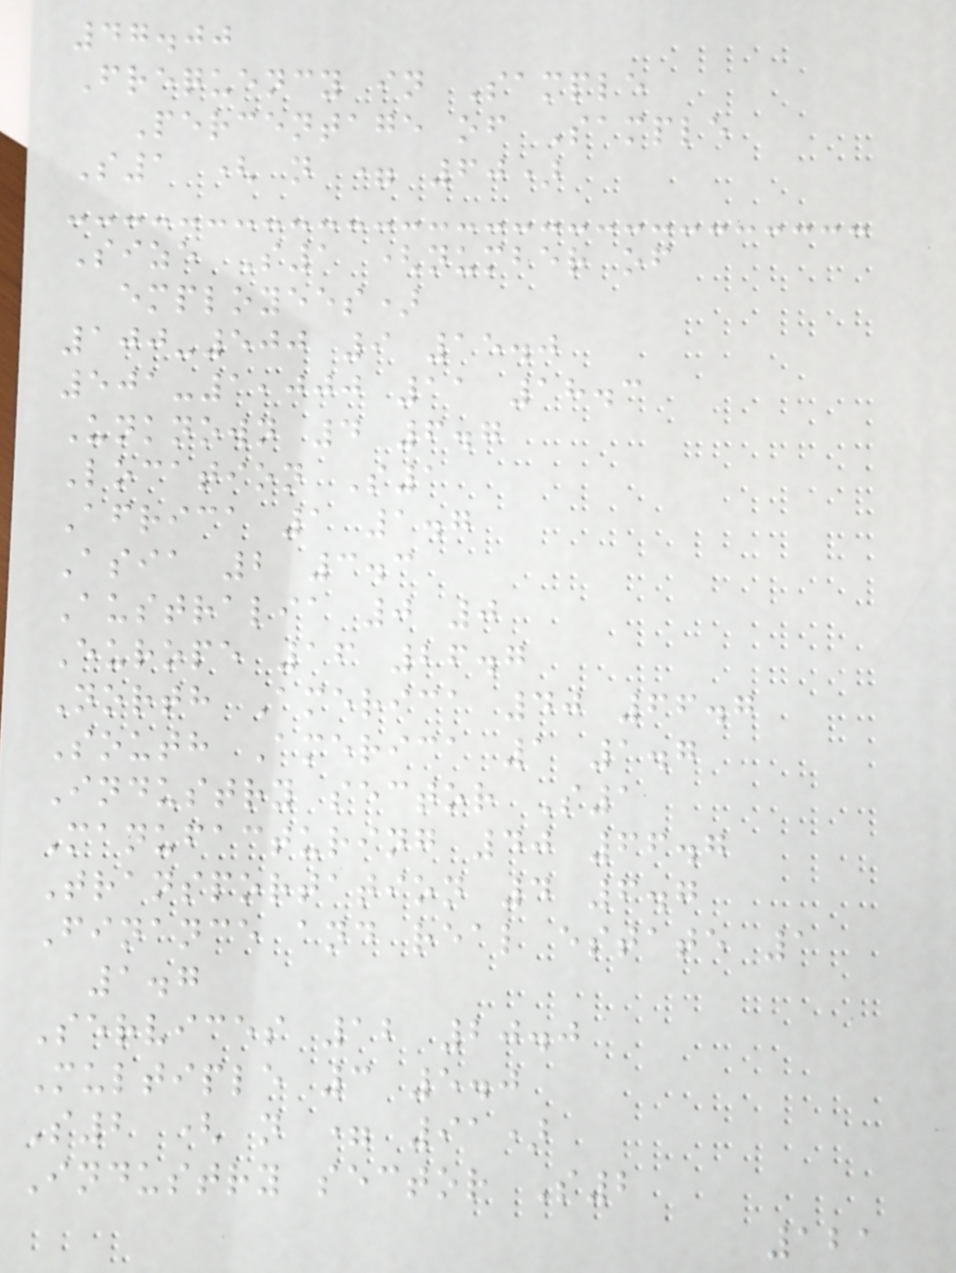47.00
Frequency in Sample
Percentage of Sample
S1 ( n = 60)
Size S1 (number of
employees)
100-500 9 15.0
501-1,000 11 18.3
Unknown 4 6.7
Location S1
Africa 1 1.7
Asia 2 3.3
Australia 0 0
Europe 16 26.7
North America 40 66.7
South America 1 1.7
Industry sector S1
Manufacturing 40 66.7
Transportation 4 6.7
Finance and real estate 1
1.7
Services 12 20.0
Multiple 3 5.0
S2 ( n = 91)
Industry sector S2
121
